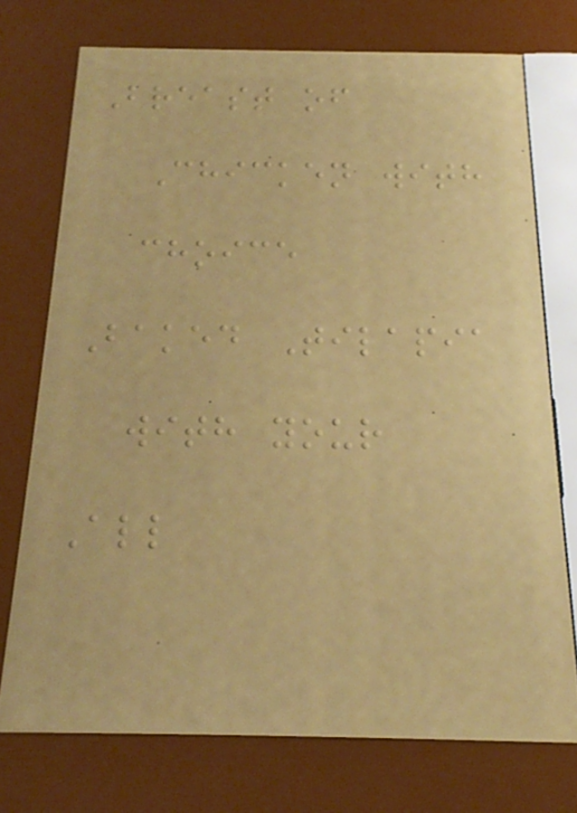Breast of
Chicken with
choice
Baked Tilapia
with your
All
